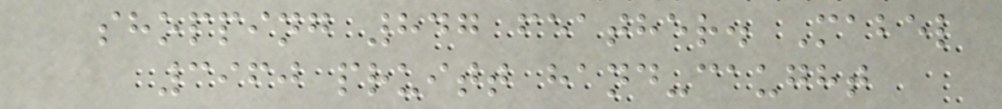shopping 847 feather. Mabel
3960 pruitt hand-caught
